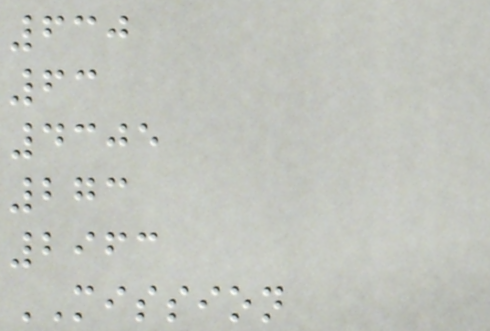630
63
4305
273
2963
MISSION
